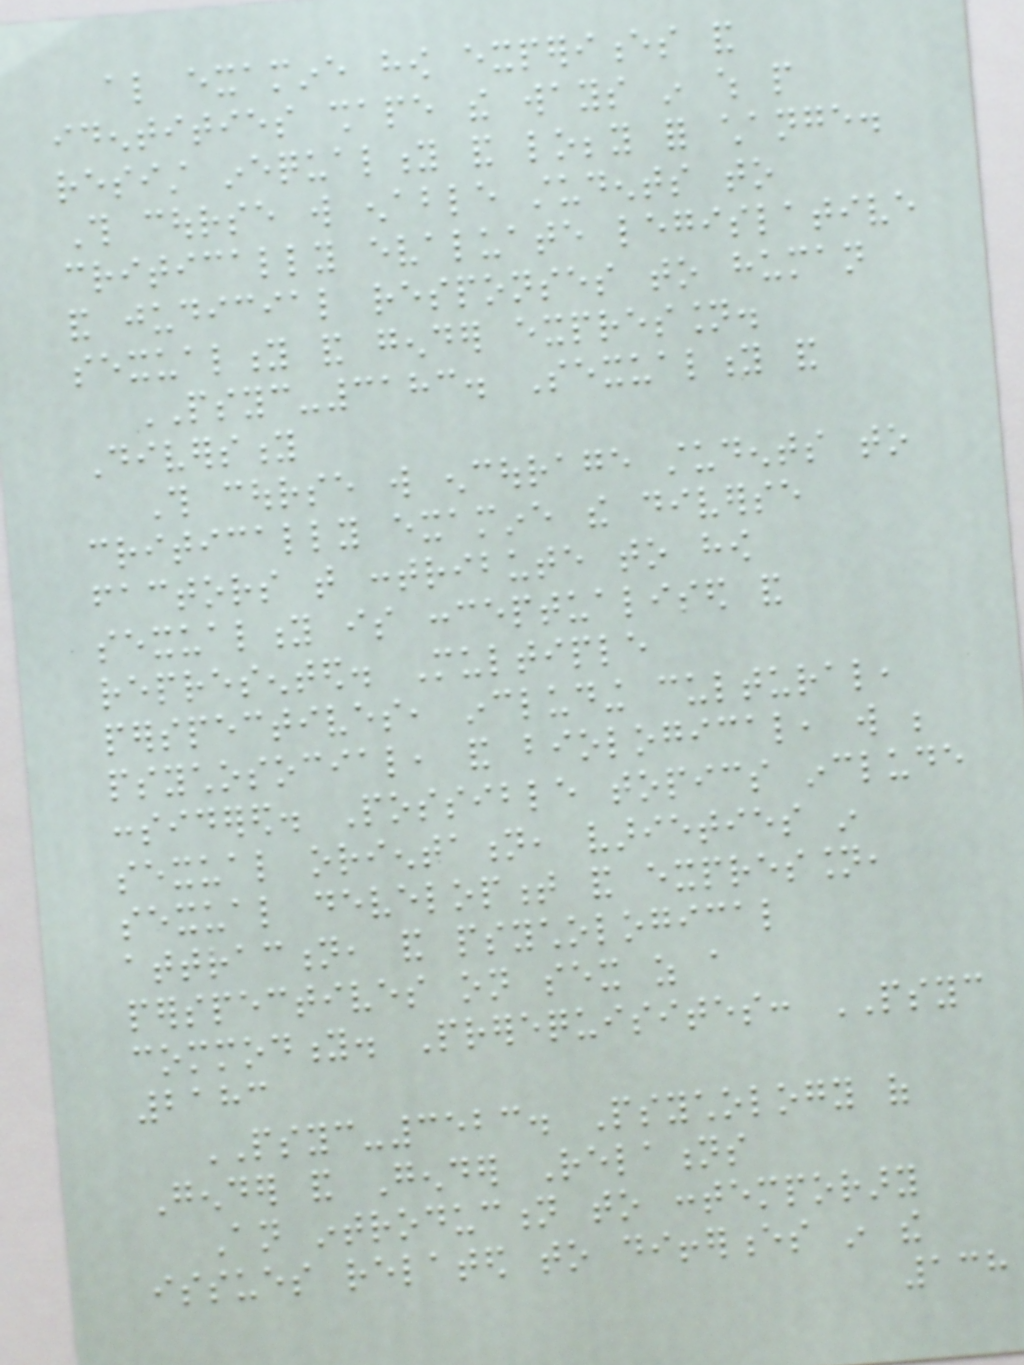also examine how experiences and
identities shape the ways in which people
resist inequality and lobby for change.
This course will enable students to
critically evaluate legislative
and judicial responses to human
sexuality and gender expression.
PSYC-3183. Sexuality and
Diversity
This course will encourage students to
critically examine the diverse
factors that contribute to how
sexuality is conceptualised and
represented. Multiple
perspectives, including cultural,
psychosocial, and biological, will be
considered. Possible topics include
sexual orientation, varieties in
sexual development and expression,
attraction, and psychological
perspectives on sex as a
commodity. Prerequisites: PSYC
2183
PSYC-3523. Psychology of
Gender and Gender Relations
An introduction to contemporary
issues related to differences in the
138
